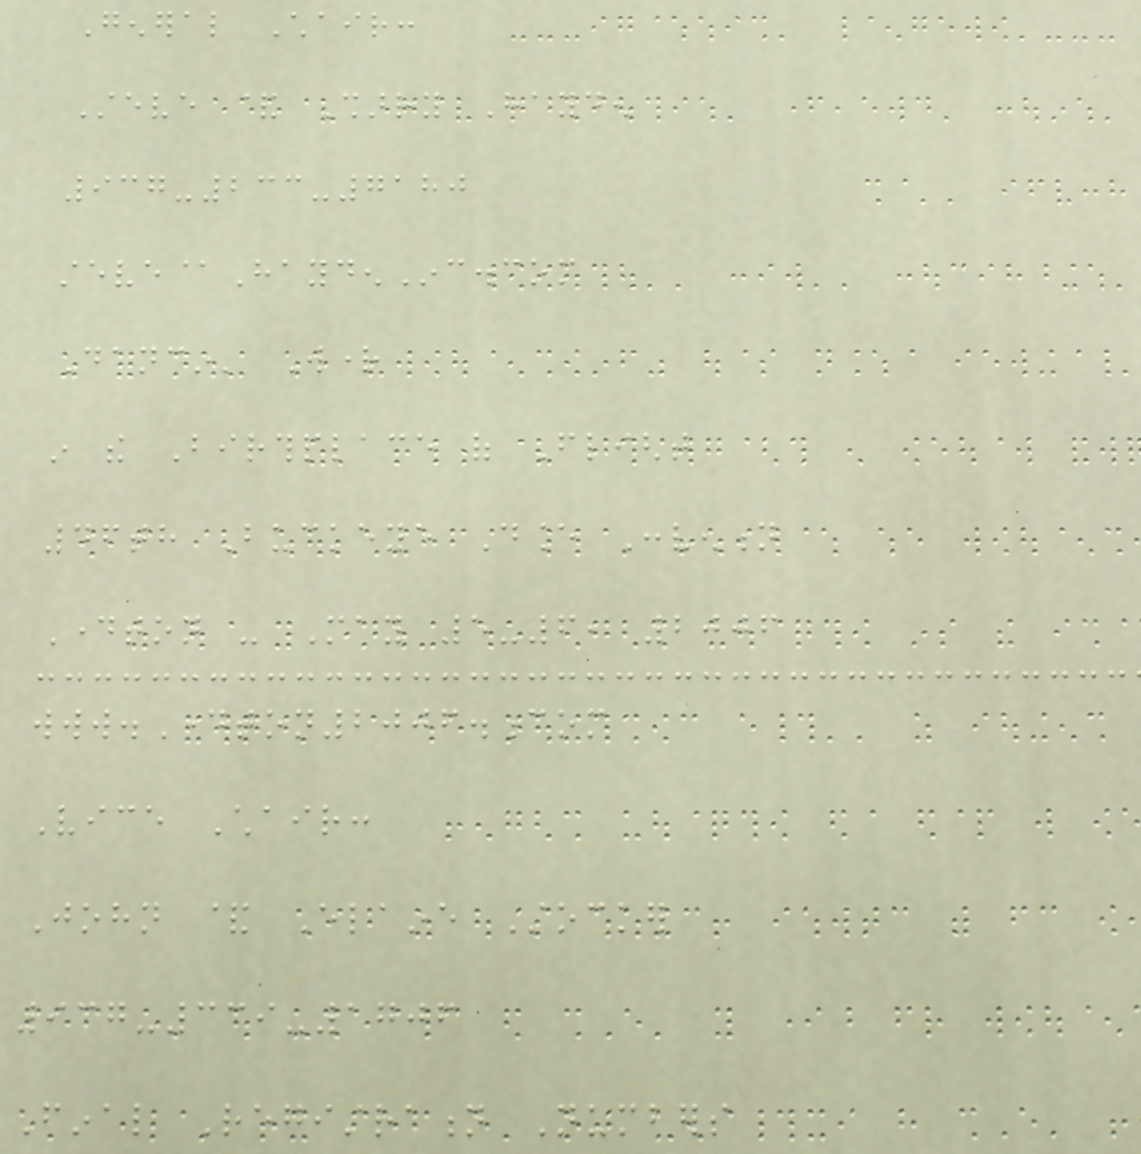General Chair:
Steve & Sharry Hayden
937-233-7180
steve@HaydenInc.com
Dancin' Wright
in the Birthplace of Flight
46th Buckeye Dance Convention
Dayton - May 5-6, 2006
www.Dayton2006.com
Vice Chair:
John & Elaine Stocker
937-339-1706
Final Registration Numbers
